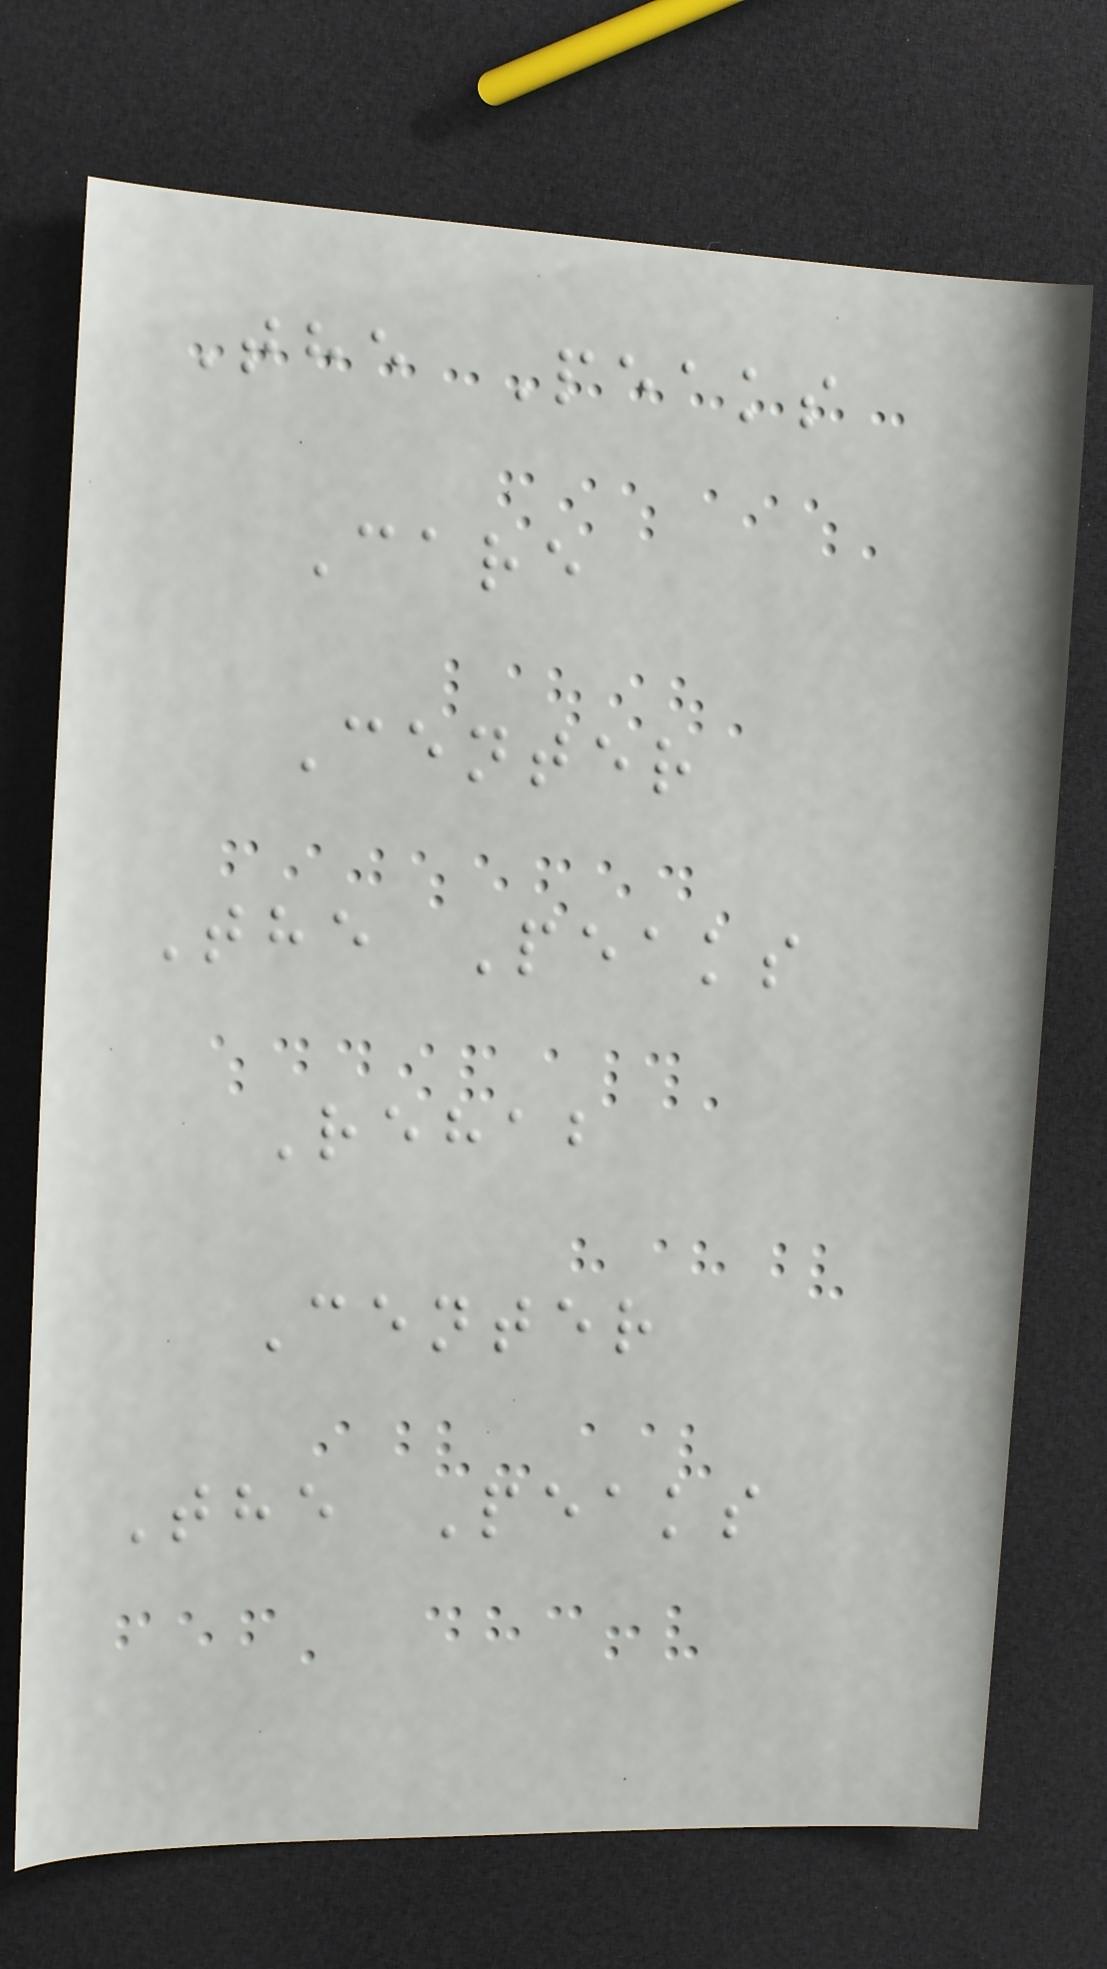The Peaks
Care
Center
The Peaks
Rehab
Center
The Peaks
